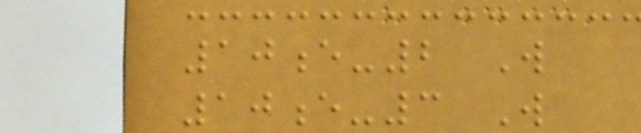10e-2 W
10e-3 W
